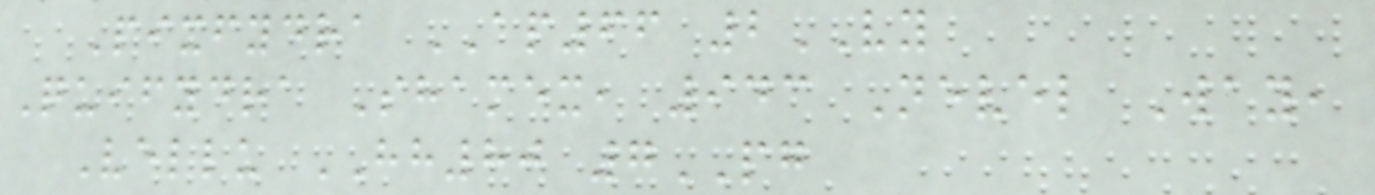Pixfydra AP66 2VY
Quifydra Shamex, 943 Nevel Way,
Vellu HH80 7PG
